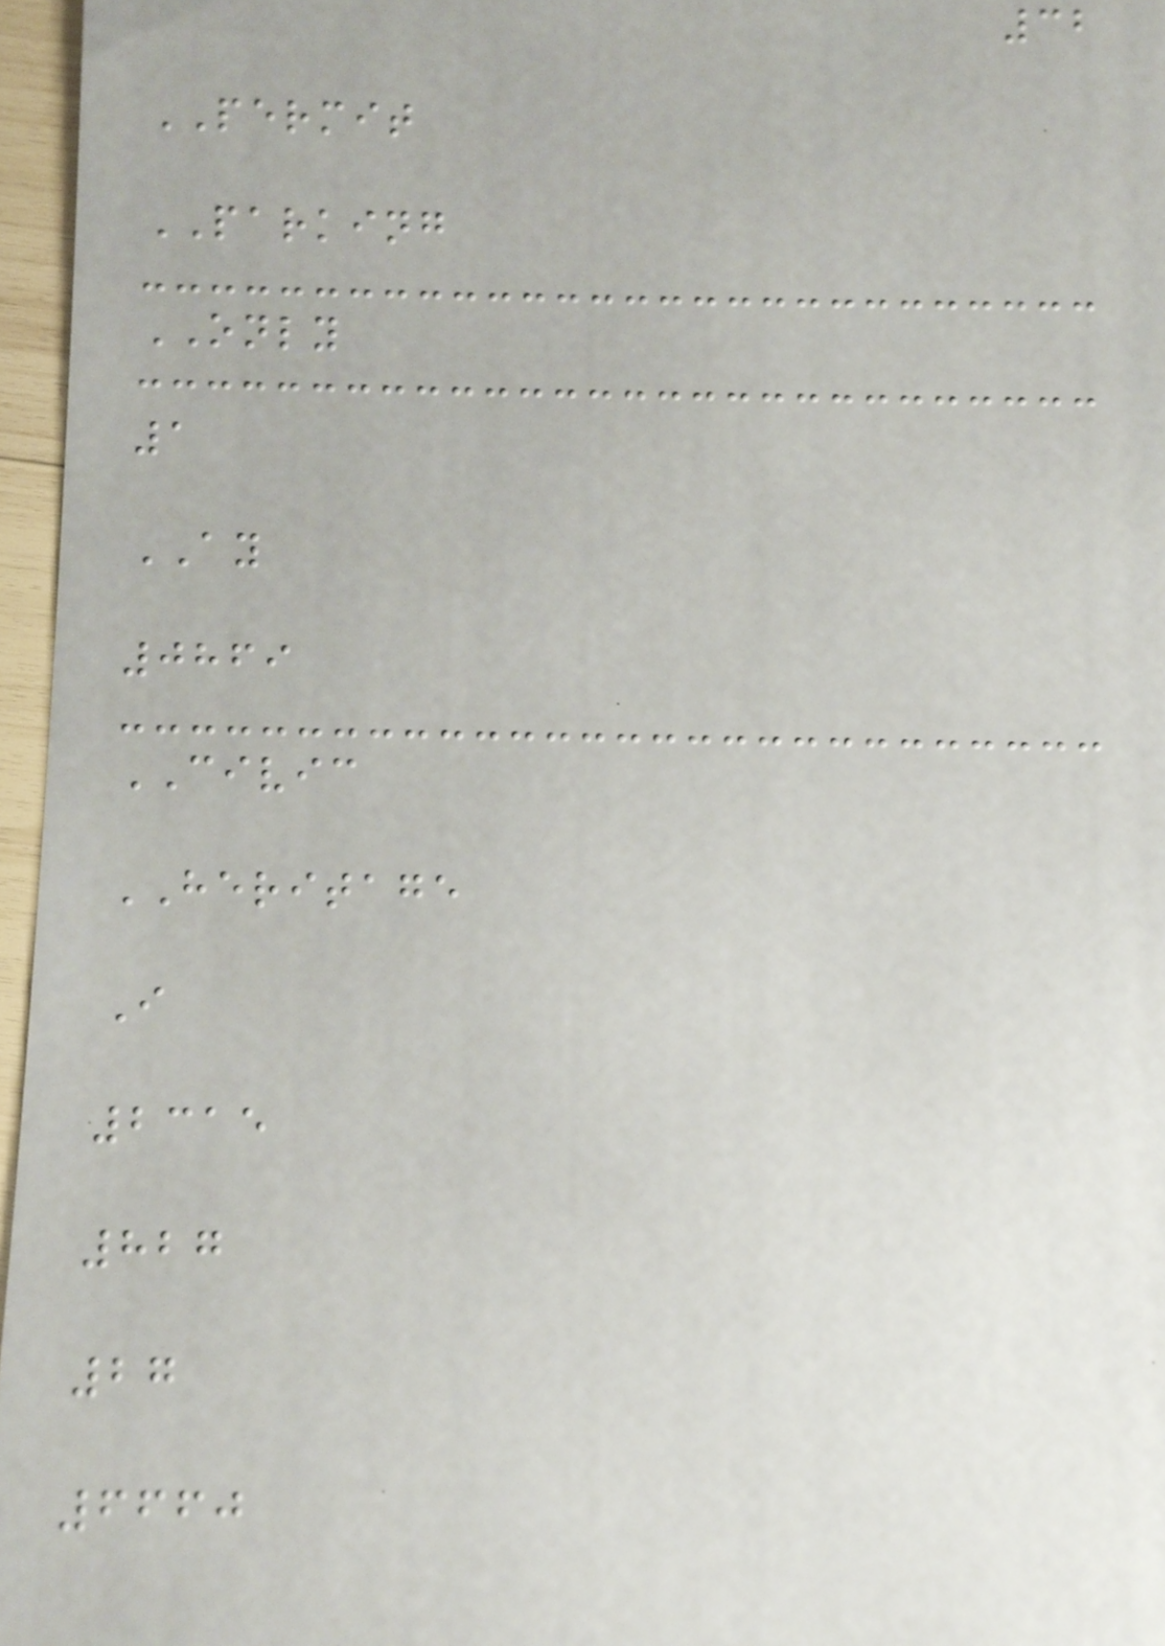32
PERMIT
PARKING
ONLY
1
AY
0869
CIVIC
HERITAGE
I
2315
827
27
6660
